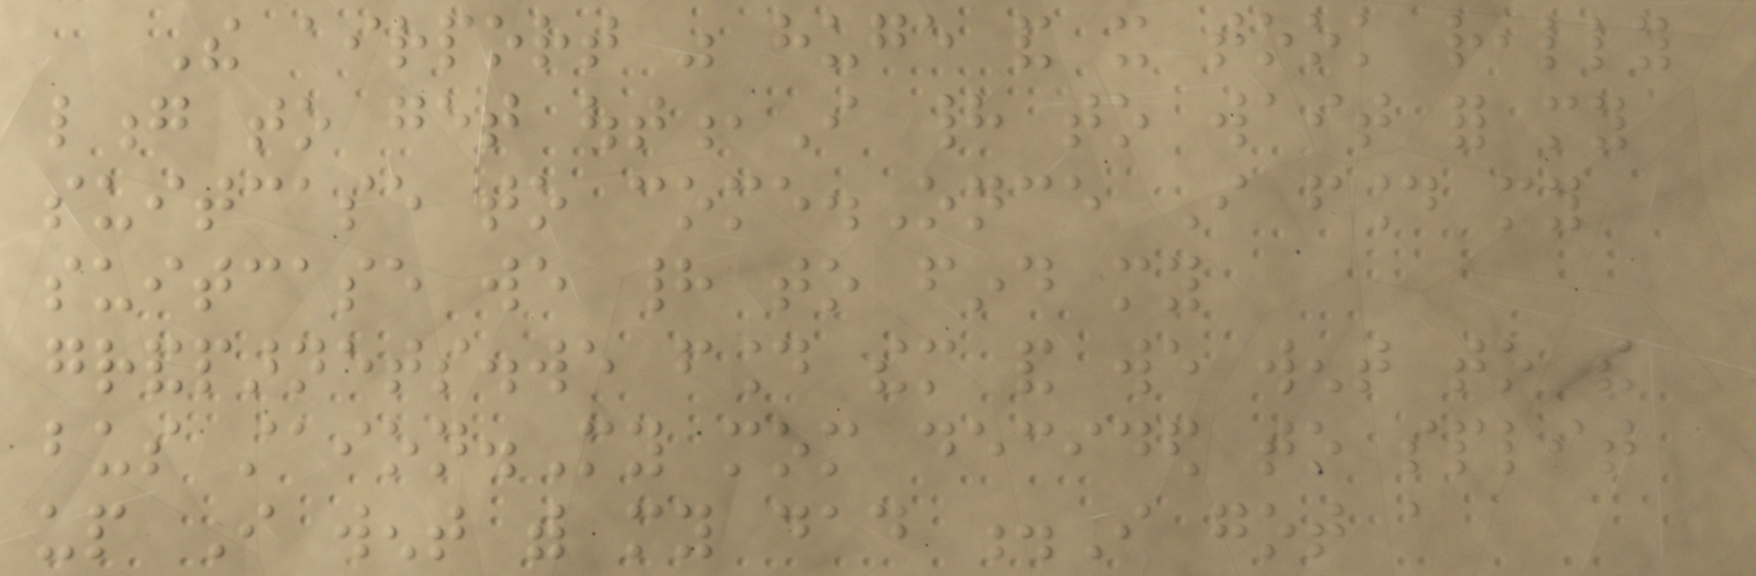The airport was huge and it took really
long to get out,I had to wait for my
suitcase to come.Once I found my
suitcase we had to find my
grandparnets.we found them and we went to the
bus staion.My mom decided to split
up I went with my dad .I got a
